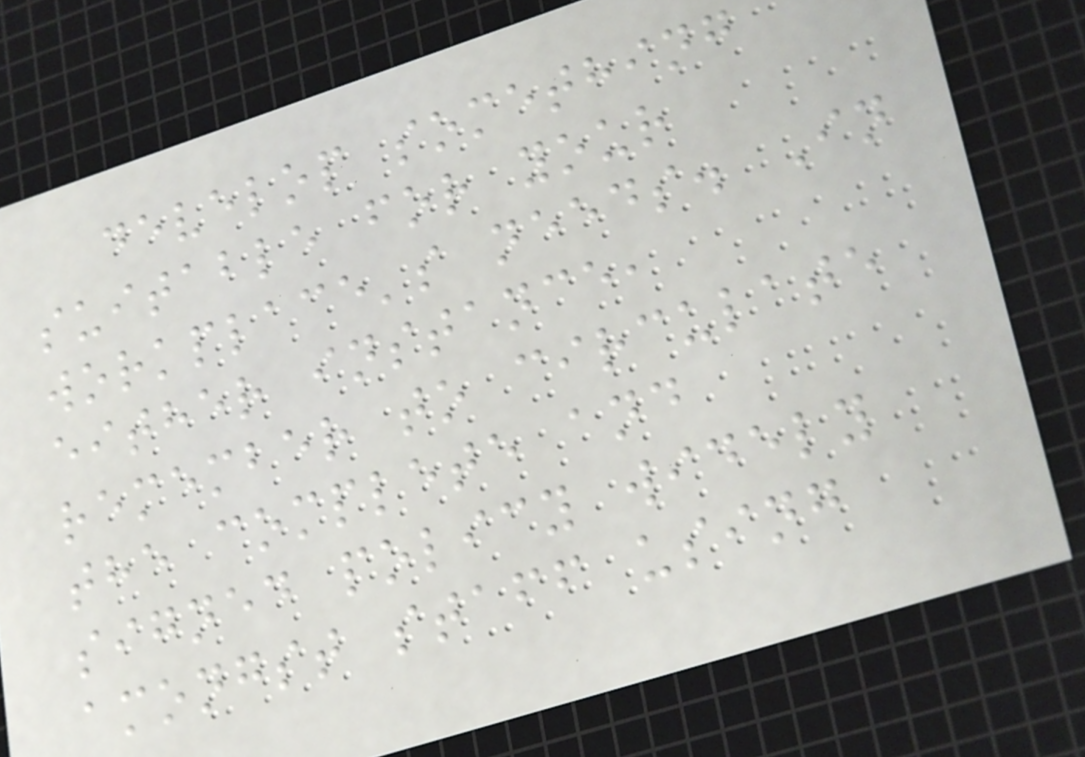develop something
suitable for your
workplace's needs. In
either instance,
remember to circulate
the complete and
signed policy widely
amongst staff using
